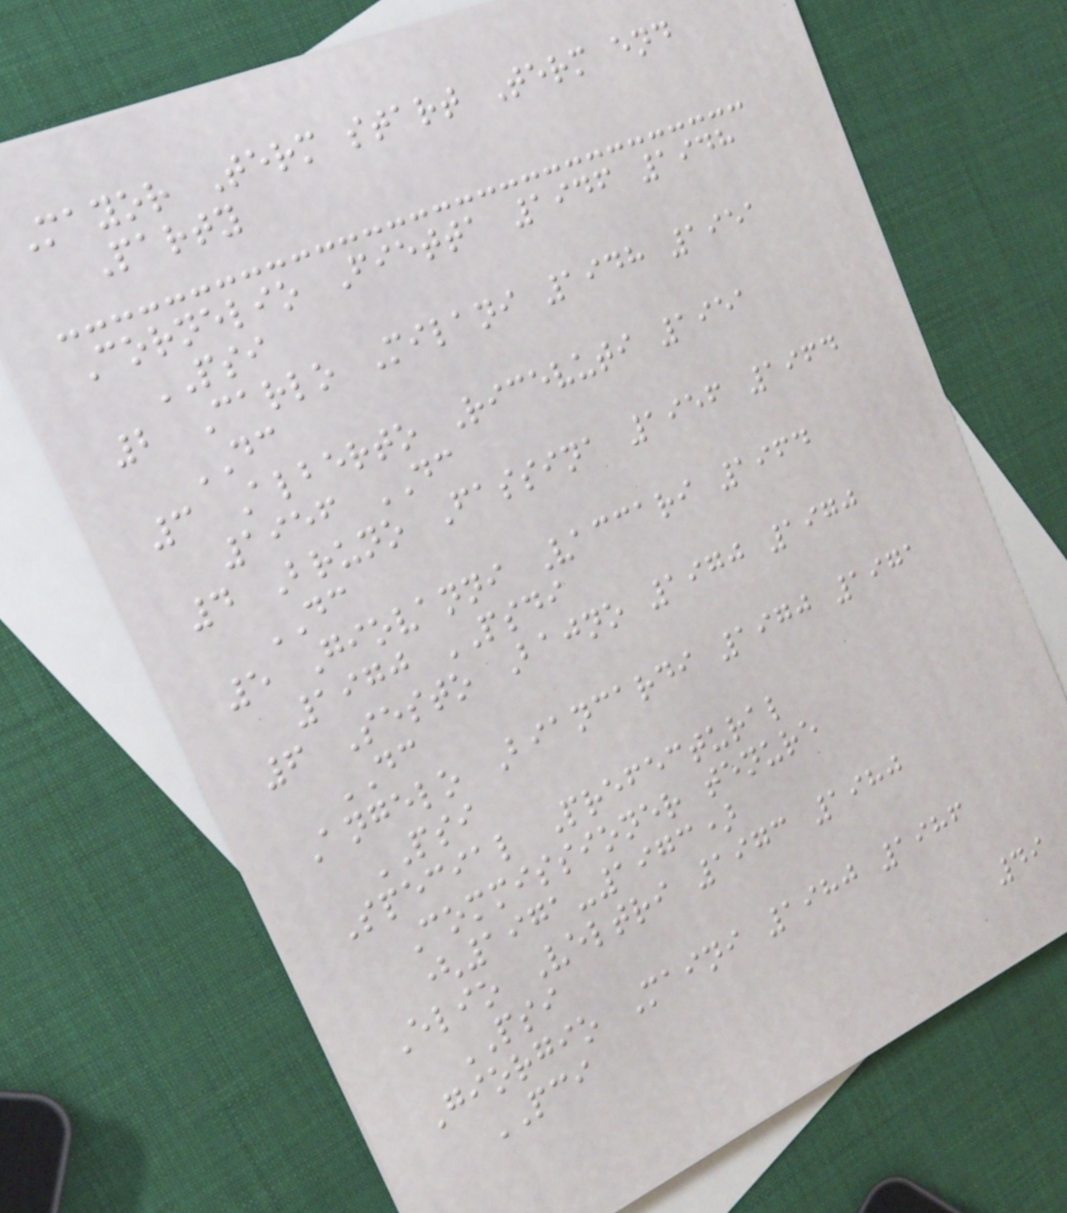Mayor Term start Term end
Party
Cornelio Fietta 1946 1948
PSI
2 Carlo Milani 1948 1951
DC
3 Alberto Ricevuti 1951
1956 DC
4 Bruno Fassina 1956 1964
DC
5 Giovanni Vaccari 1964
1970 PSDI
6 Sesto Bajno 1970 1970
DC
Angelo Biancardi 1970 1971
PSI
Special Prefectural
Commissioner tenure
(1971-1973)
Elio Veltri 1973 1980
PSI
Giorgio Maini 1980 1986
PCI
49
